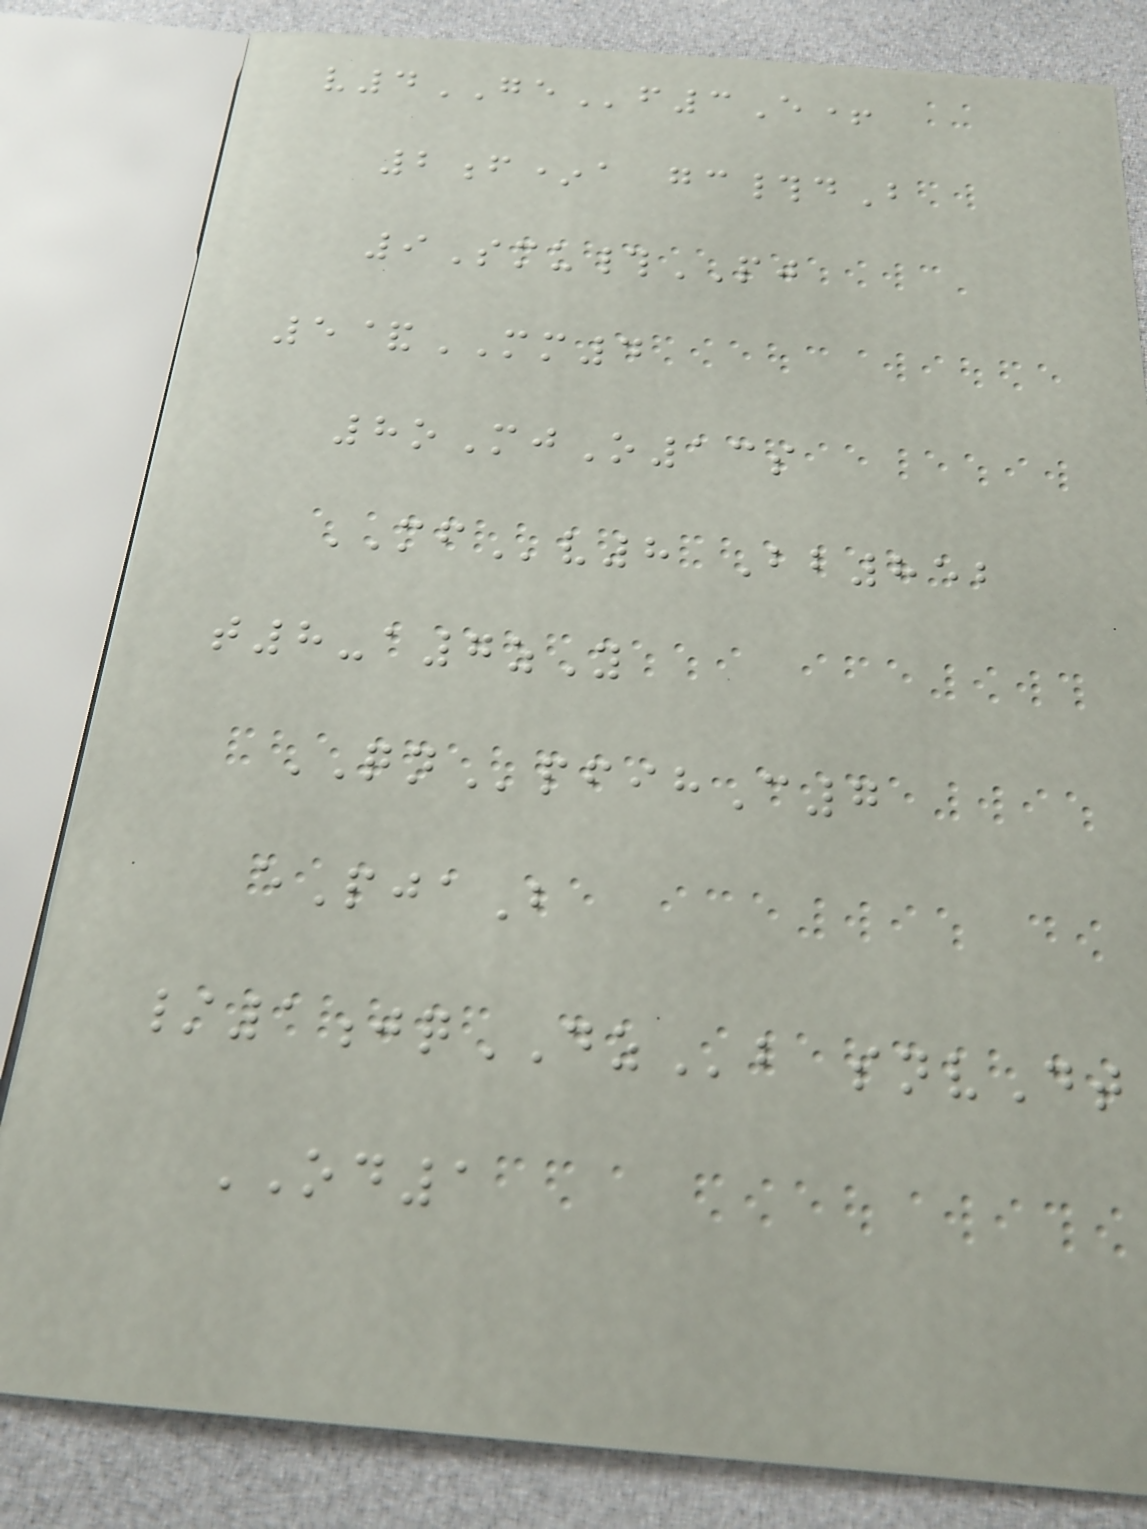v4GEf3E+
2f*a gc#dB
9Smu#PJ
5&MM4
8oMjO13s
MFv8 Bb852
t8-a7zY
QNpfihC7
ePjaB
/1jqDZb snvDt
OD1
